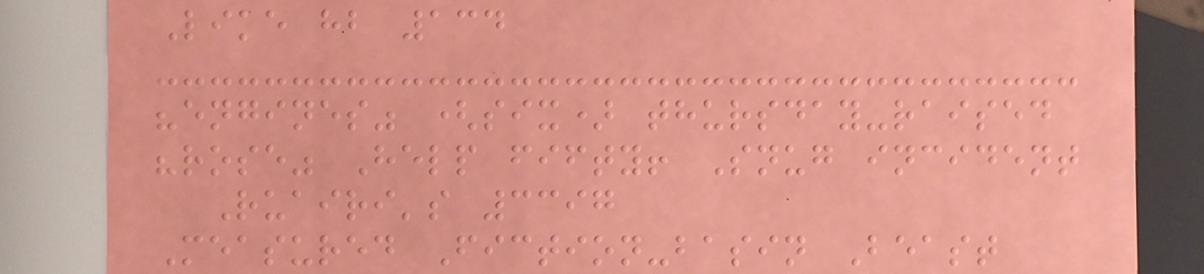Like hb 134
"engines" (six) thursday-raised
"rose" Help fifty! Snug incident
Ruairi's 3397
Measured Fiction-basin Beast
